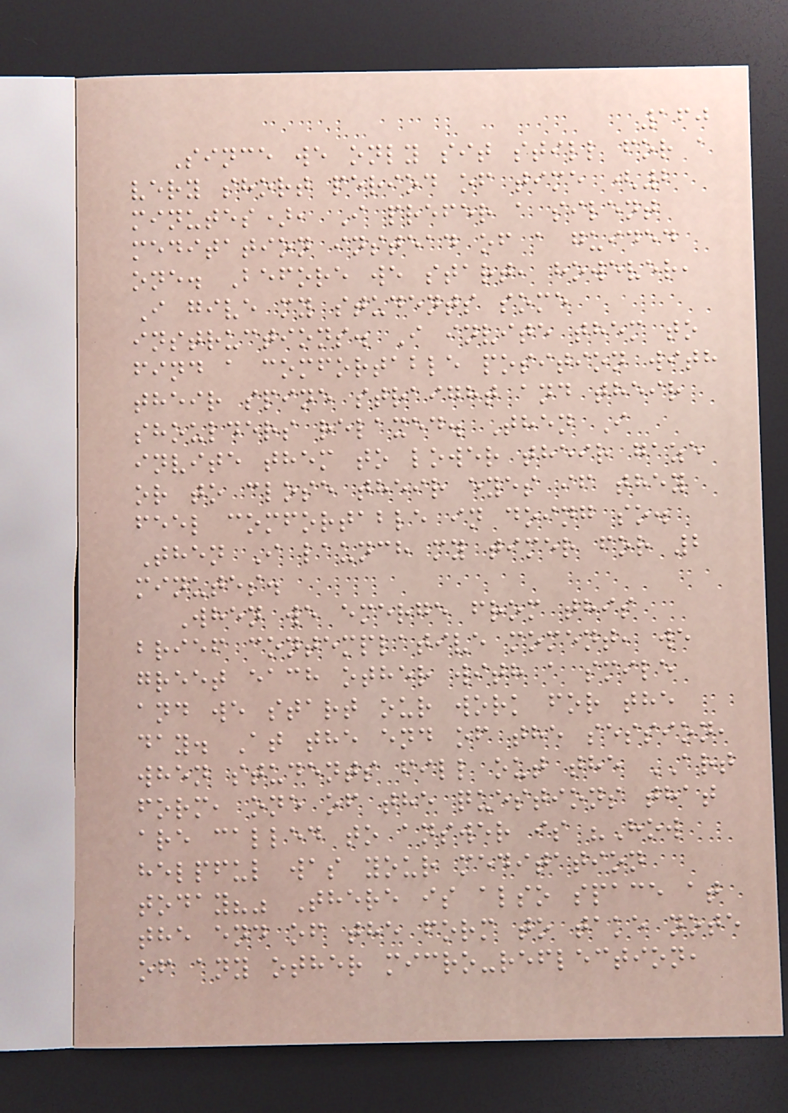160
Since we only sit still for a
very short period of time (2
minutes), I prefer a silent
meditation instead of a guided
one. Before we start, however,
I give my students some
instructions. I invite them to
find a comfortable position with
their spine straight and their
shoulders relaxed. Then I
invite them to lower their gaze
or to close their eyes if they
feel comfortable in doing so.
Then I launch my timer for 2
minutes.
When we emerge from this
brief contemplative moment, we
greet each other with a smile
and we start our work for the
day. At the end of the session,
when students fill out the ART
form, one of the questions that
are called to answer is "How
helpful was your meditation
today?" There is also space at
the end of the form to take note
of any other micro-reflection,
